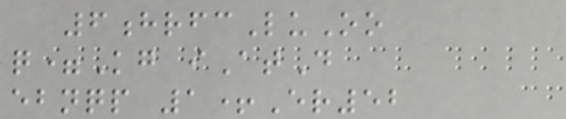6hrfcLuOo
q=Kg iAtD
ebnqp 1+Er52
